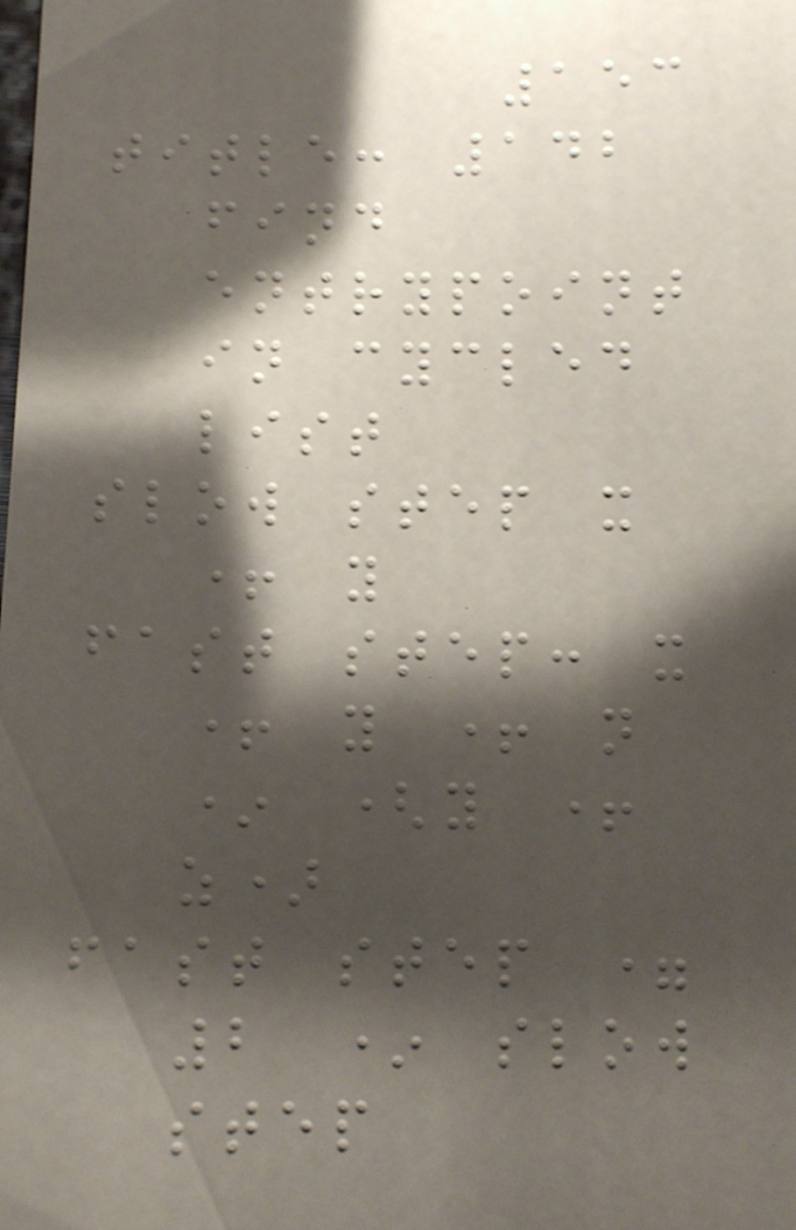153
title: 142
find
entrypoint
in cycled
list
slow step x
+ y
fast step: x
+ y + n
* (y +
z)
fast step =
2 * slow
step
